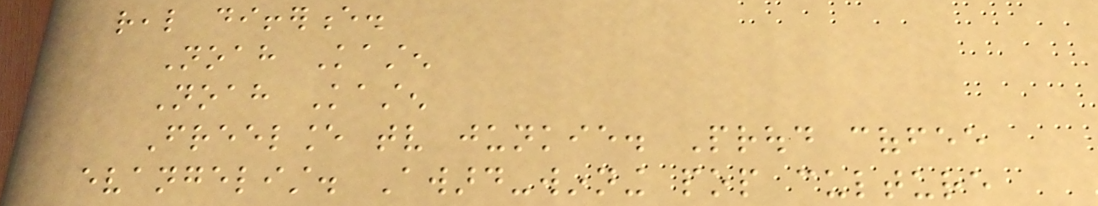real difference.
Noah Kasten
Noah Kasten
Freelance tv junkie. Proud coffee
evangelist. Award-winning pop culture
